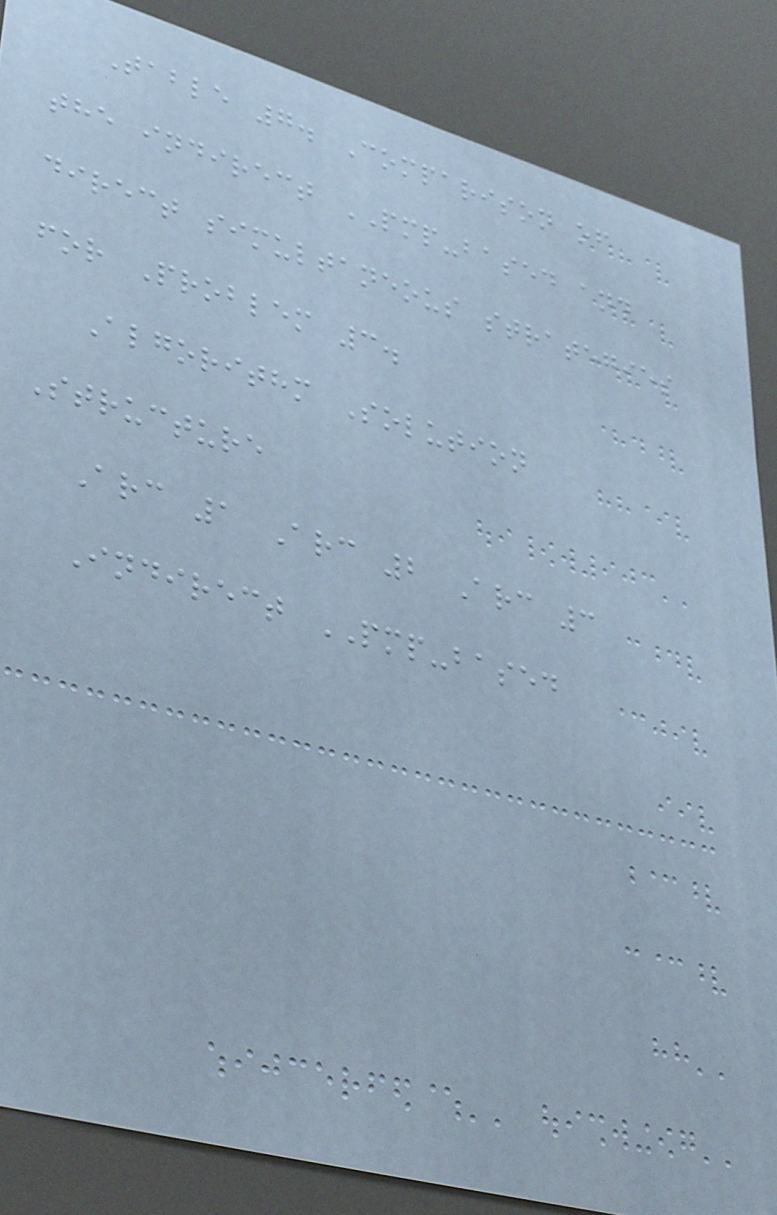Table 7. Comparison of
the indirect PMP-based and
direct simultaneous strategies
for Problem 3.
Algorithm Solution
Structure
Arc 1 Arc 2 Arc 3
Indirect PMP-based
